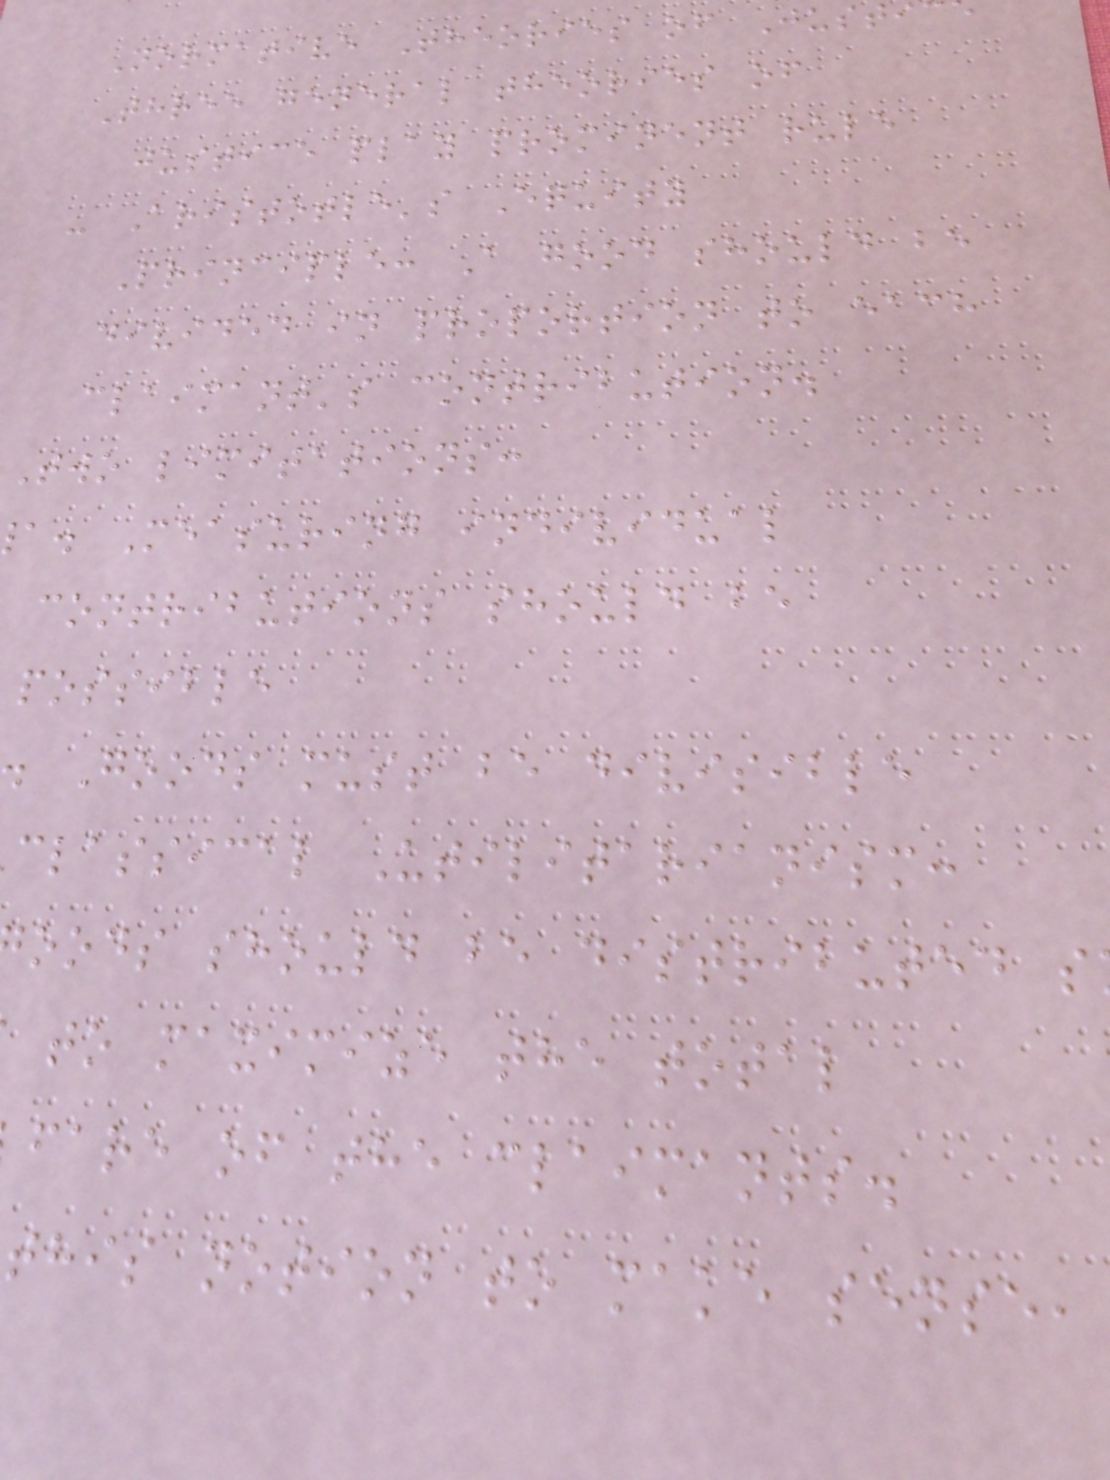Normative Theories of Justi
Three general theories of
justice play prominent rule
- Aristotle's Equity
Principle: A good should be
divided in proportion to each
claimant's contribution.
Two limitations:
a. Measuring individual
contributions should be
possible
Goods must be divisible
classical Utilitarianism:
oods should be distributed s
to maximize the total
fare of the claimants.
this notion to make sense,
